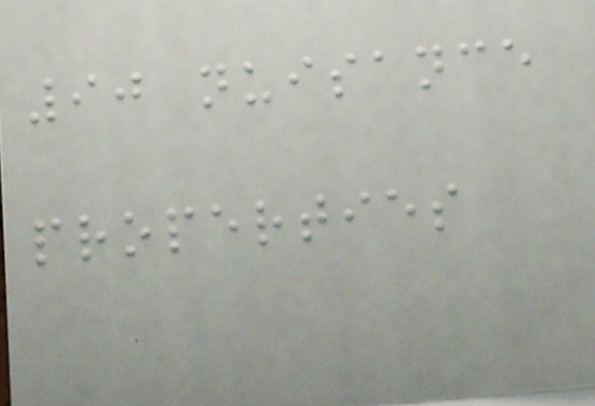90 nuisance
properties
